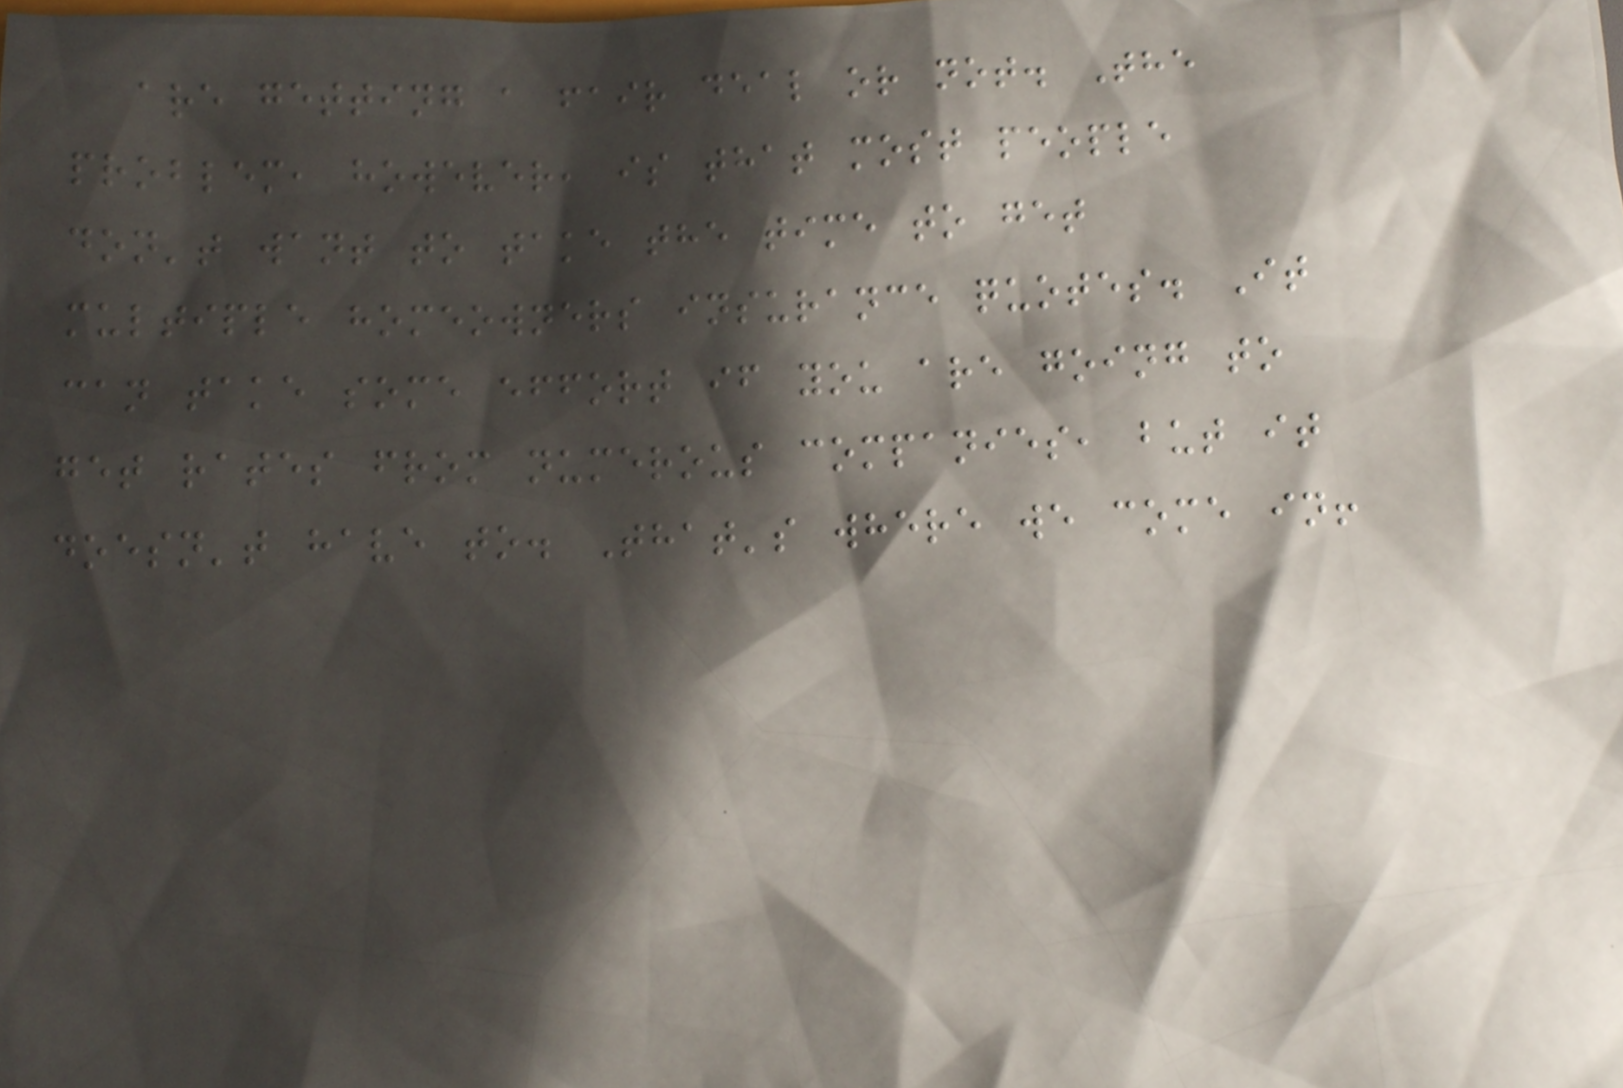are getting a fair deal or not. The
problem, however, is that most people
don't want to take the time to get
multiple homeowners insurance quotes. It
can take some effort if you are going to
get rates from numerous companies, but it
doesn't have to. That's where we come in!
